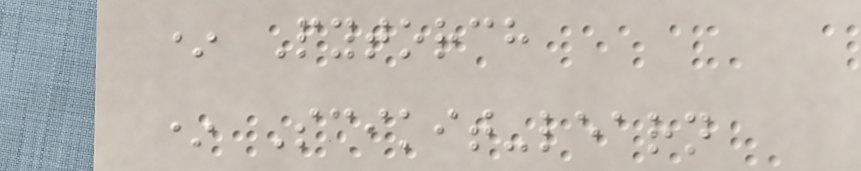* Pytorch
* Scikit-learn
